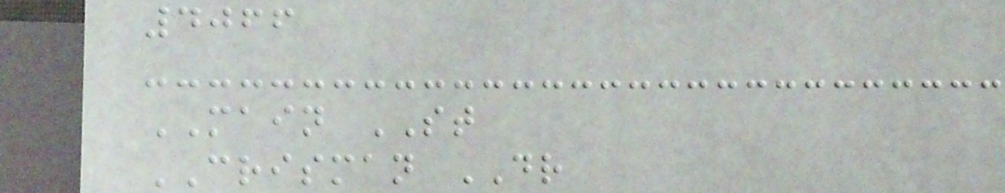4066
MAIN ST
CRISMAN DR
